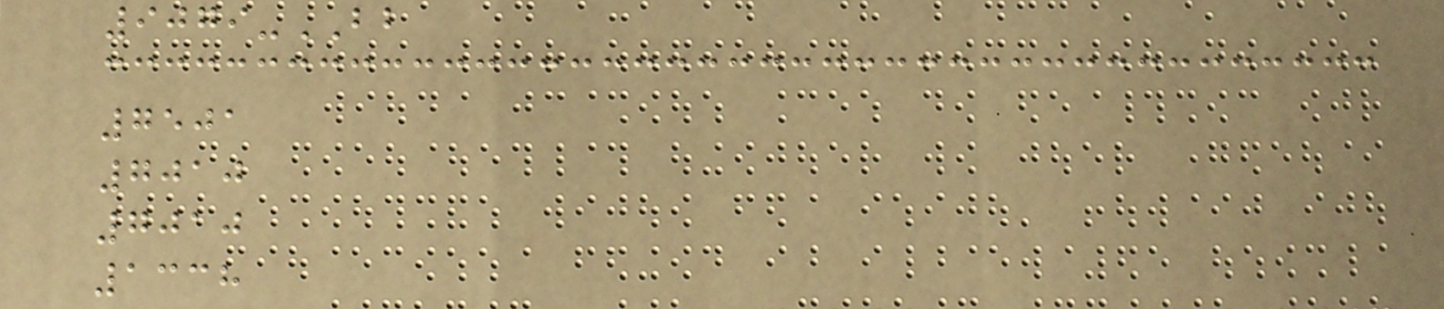9079-BB
7501
7010
7010
1338
